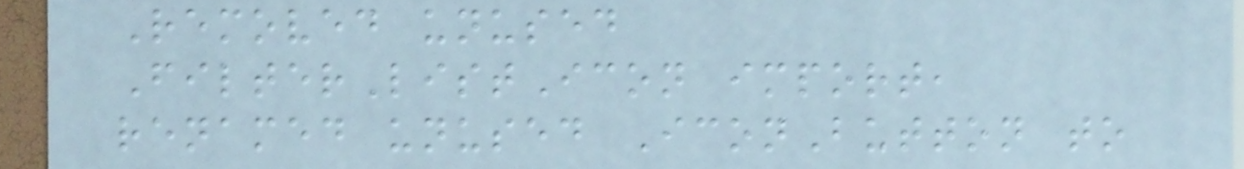Removed unused
FilterListIcon import,
renamed unused IconButton to
